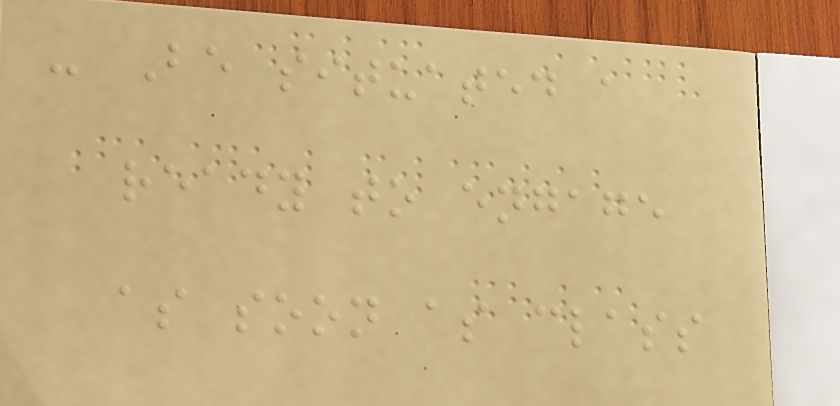- Be situated a
ready to engage
as soon as class
